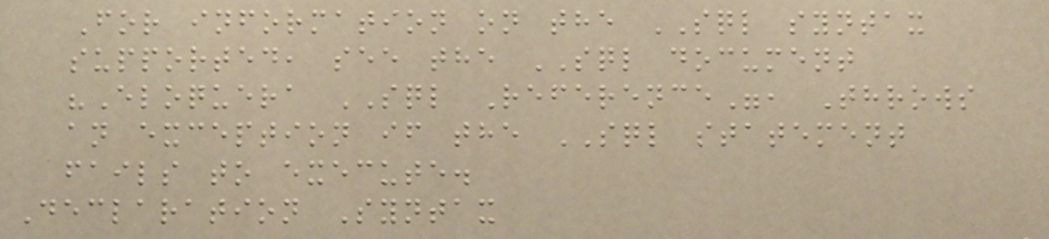For information on the SQL syntax
supported, see the SQL document
"Eloquera SQL Reference", Throws
an exception if the SQL statement
fails to execute.
Declaration Syntax
